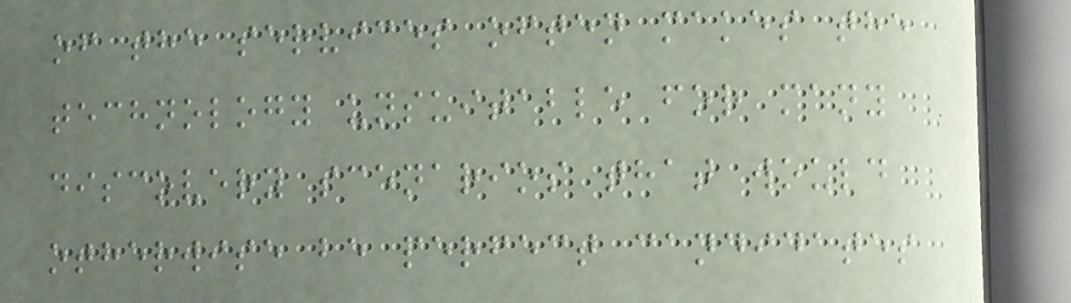of the services often makes the
technology unsuitable for many
discovery scenarios that would
otherwise be perfect candidates
